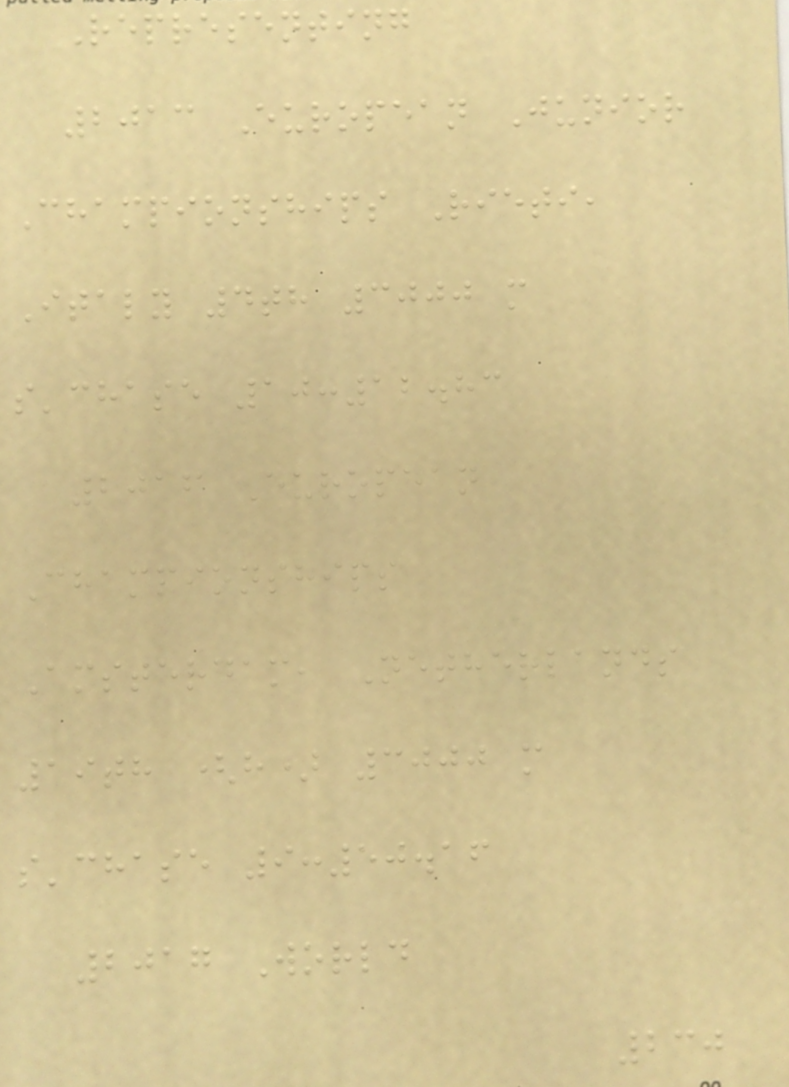Representing
2013 European Junior
Championships Rieti,
Italy 4th 3000 m
s'chase 10:12.83
2016 European
Championships
Amsterdam, Netherlands
19th (h) 3000 m
s'chase 9:50.16
2017 World
230
